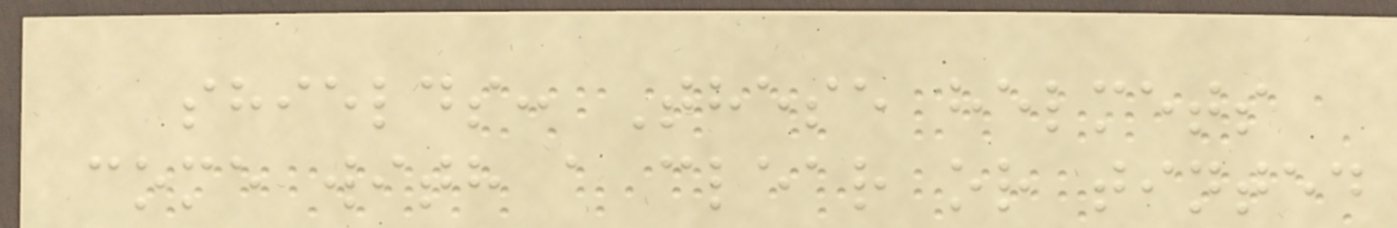shields: These helmets
come with a clear or tinted
